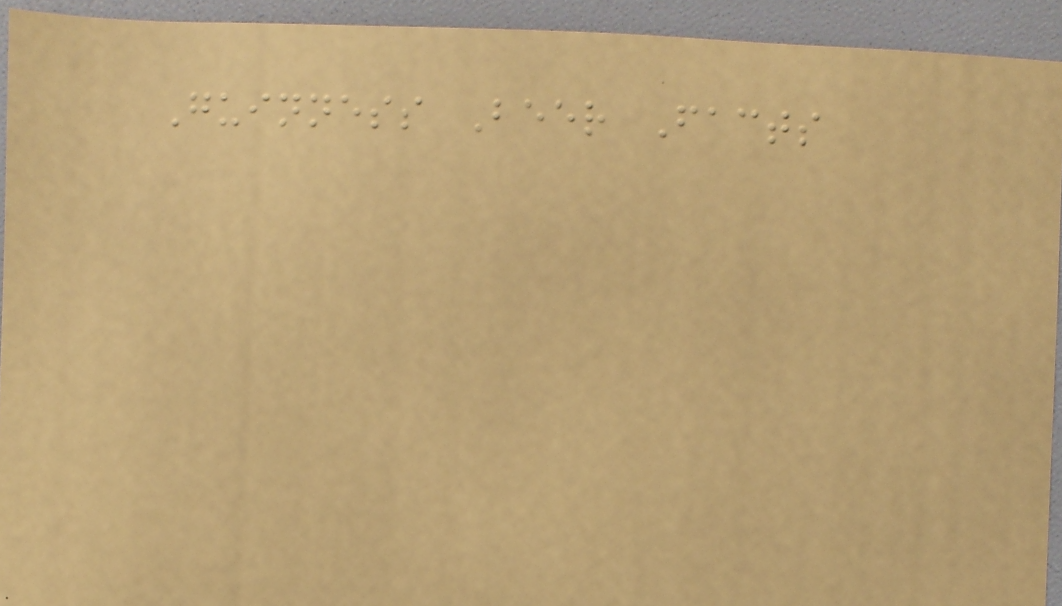Guinness Beer Facts
